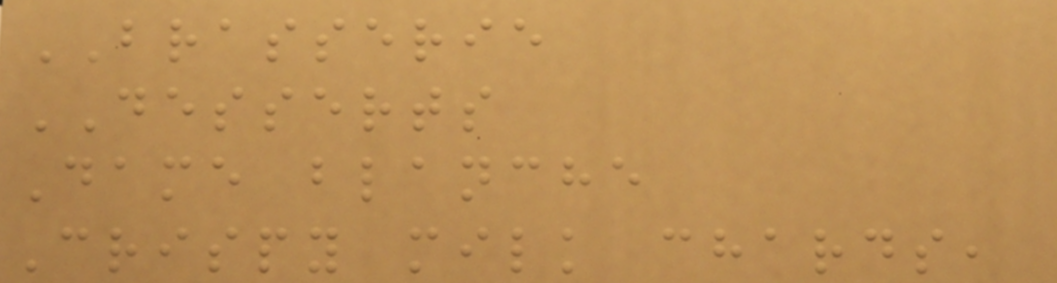BRASSERIE
DESSERTS
Dame blanche
Crispy milk chards,
